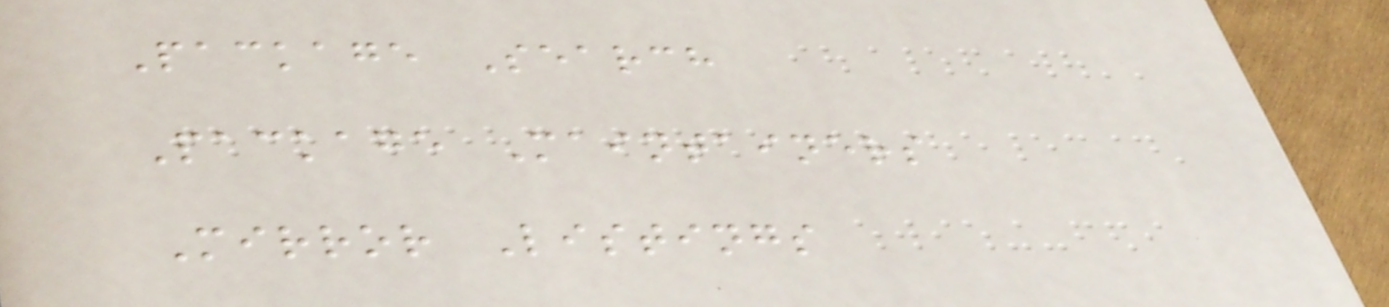Package Search
Package Maintainers
Mirror Listings
